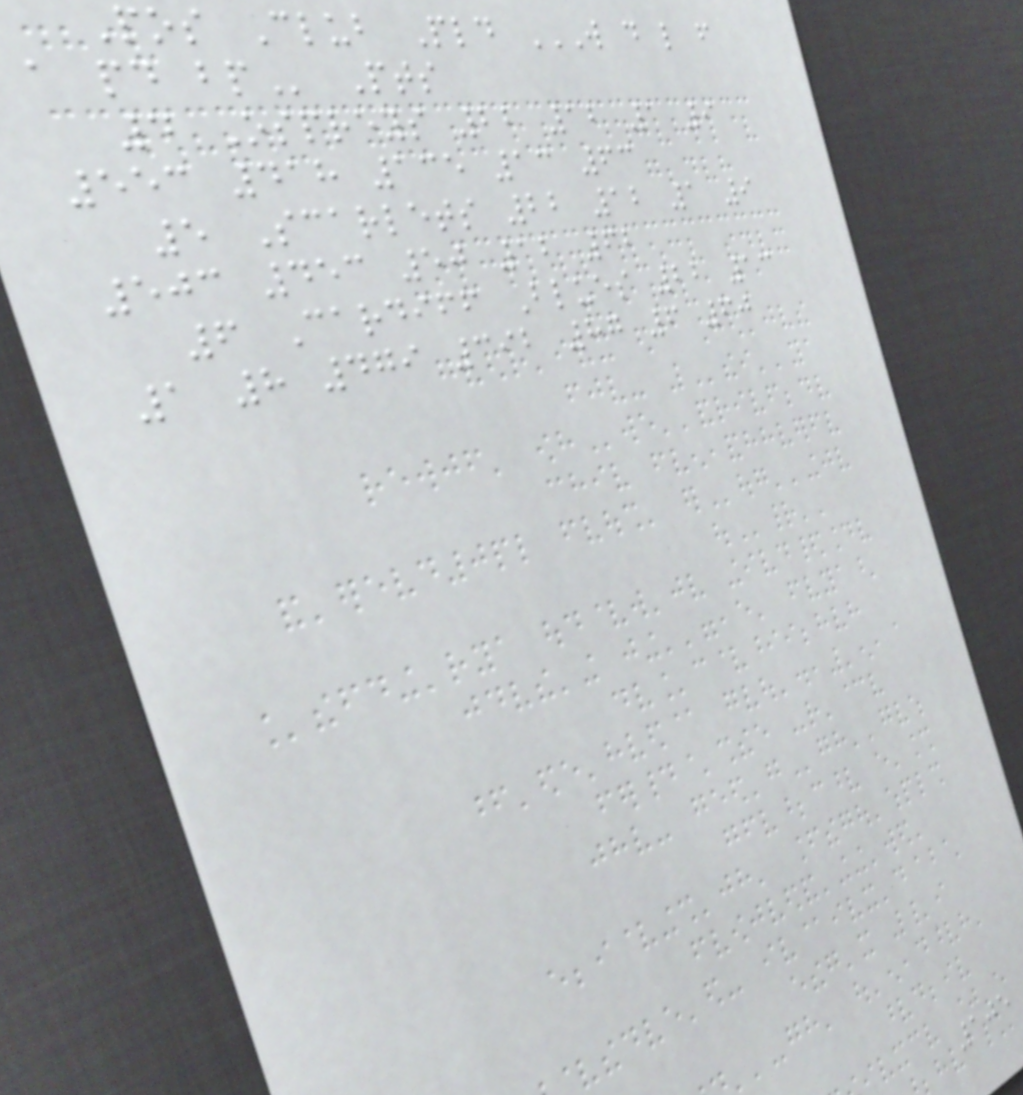Pos Club Pld W D L F
A PD BP Pts
4 Ospreys 22 12 1 9
553 418 135 13 63
5 Scarlets 22 12 1 9
503 453 50 12 62
6 Cardiff Blues 22 13
1 8 479 392 87 6 60
105
